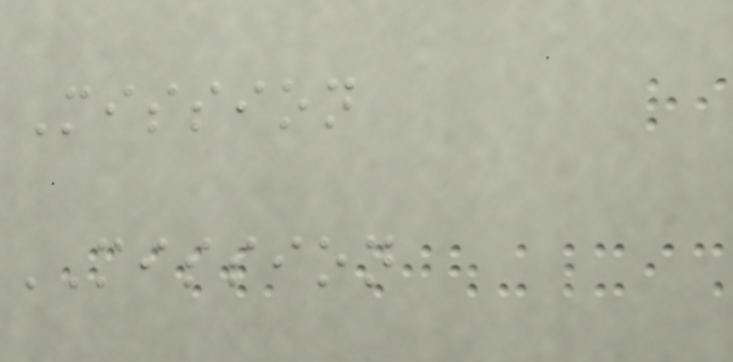Mission
MISSION
